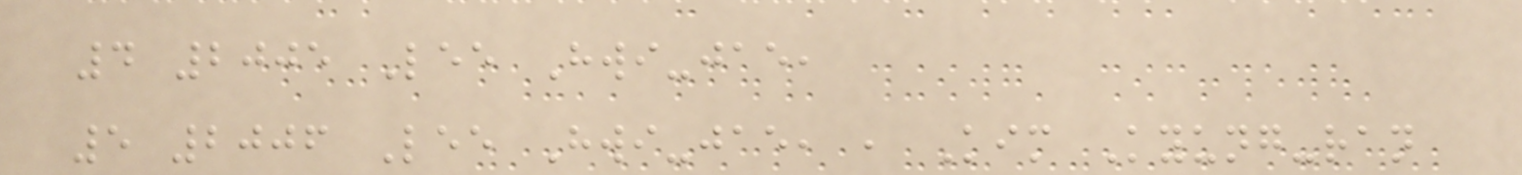4 2005 Lee Hwi-jae,
5 2006 Lee Hwi-jae, , Kim Kyung-ran
